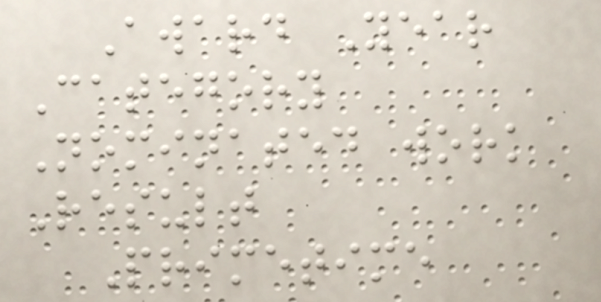Award Year
Category
Nominated work
Result
Primetime
